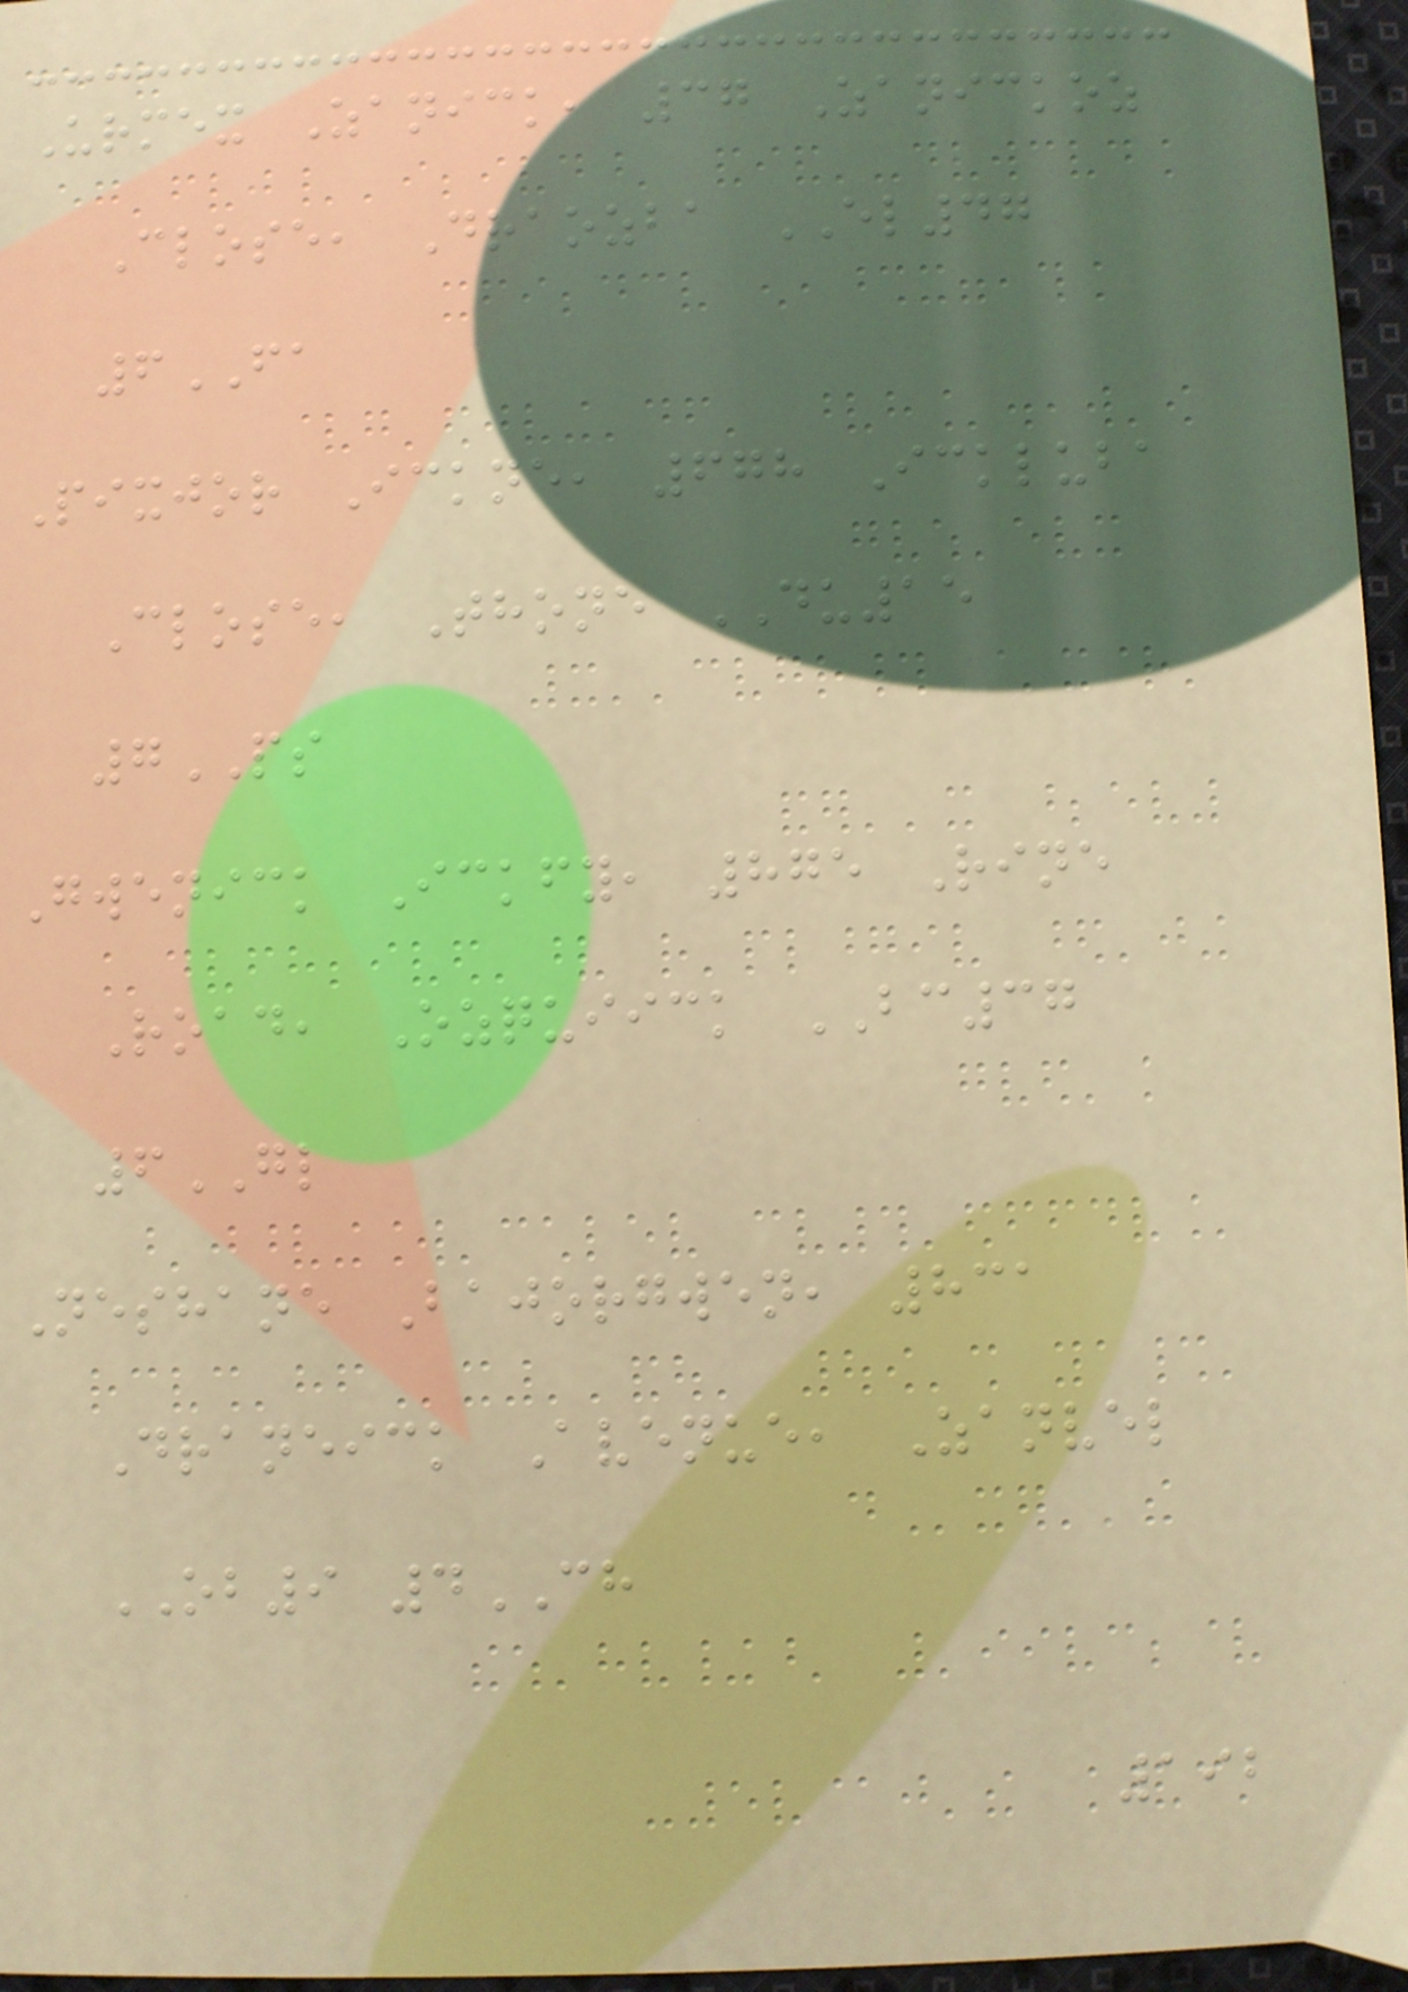Urmex Zanick, 37 Zanickoz
Close, Draozba EL47
6FA
Pixjor Ickne, 678 Ickluba
Close, Thone DU15
7PS
Gwenick Ickfy, 875 Rine
Road, Ozquiick BC37
6GL
Neshane Bajorgwen, 831
Draneick Avenue, Zanvel
OB9 4CH
192
